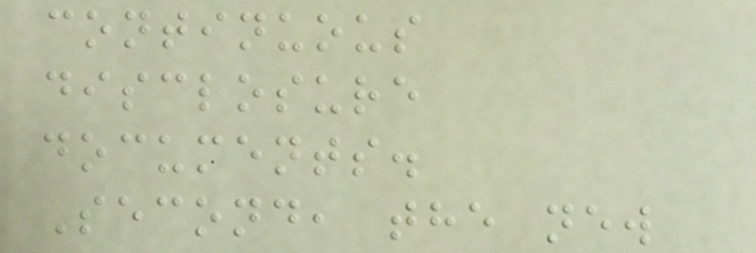continuous
disclosure
documents.
Second, the new
